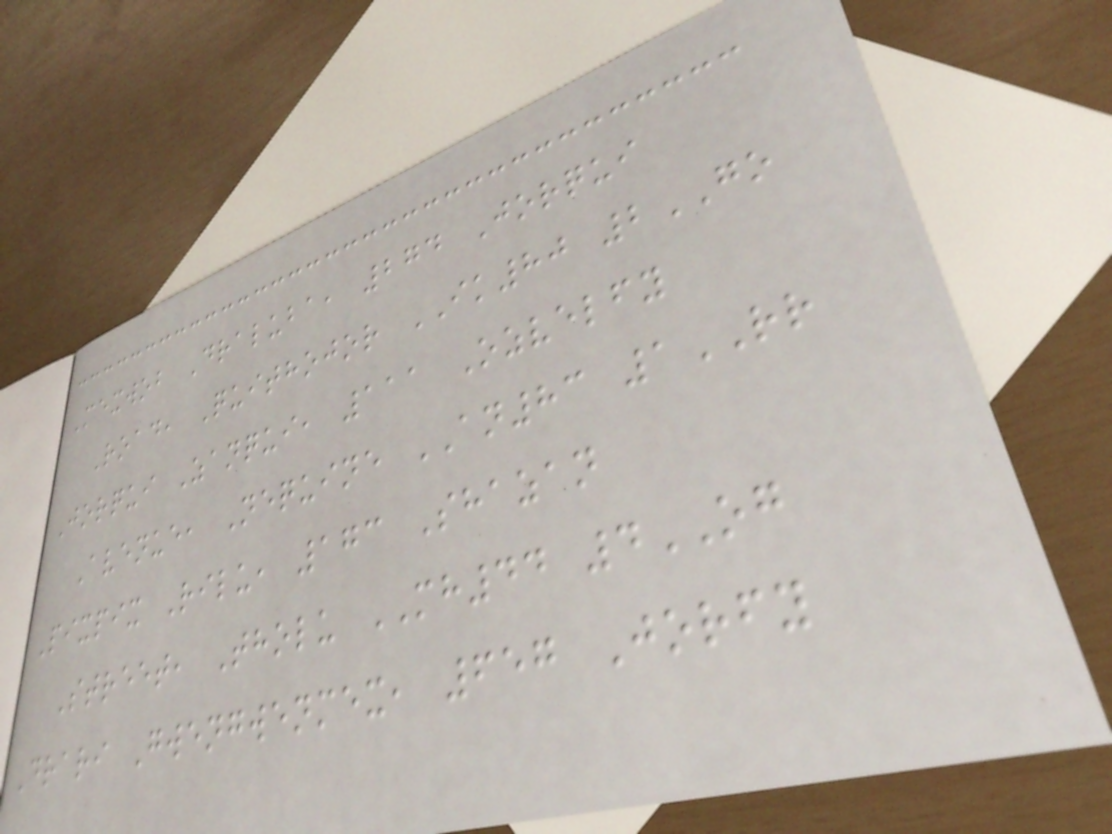Mexwob Draluba, 274 Jorqui
Road, Quithojor IK80 2GO
Jorqui Zanqui, 111 Ozvelfy
Avenue, Nequine AN83 1RR
Pixpix Rilu, 173 Shazan
Street, Tholu MH44 4OG
Drari Gwengwenmex, 657 Jorfy
